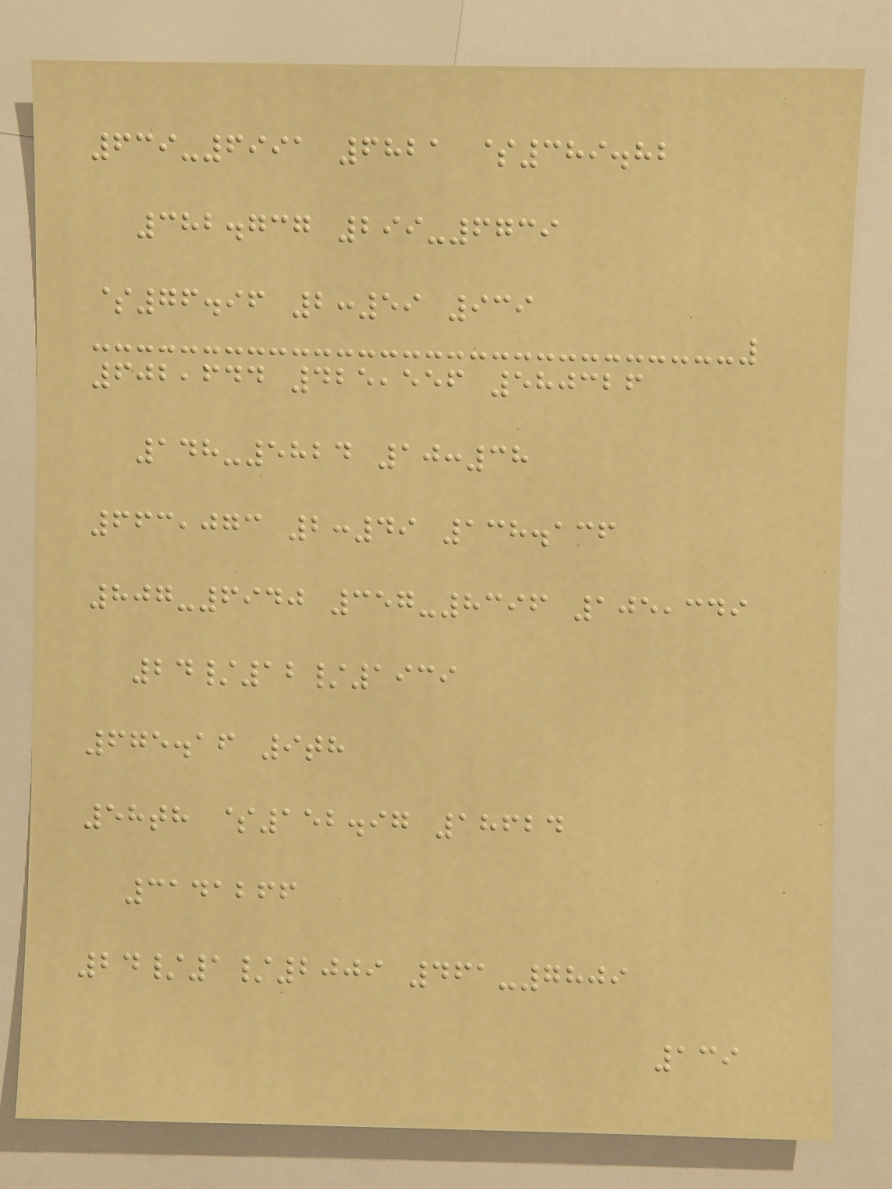639-6991 6821 $389.82
382.737 299-6739
$76.96 2:59 939
602,644 425,556 580326
148-5824 10:38
663,073 2:49 138.136
807-6940 357-8396 105,349
24/12/1939
675.16 9th
58th $152.97 18624
3141266
24/1/2009 461-7809
139
